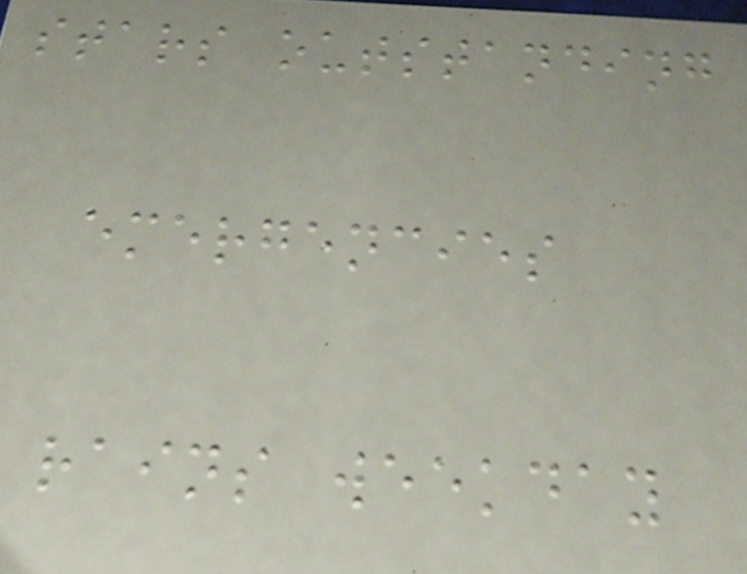stars outstanding
emergencies
rains weekday
